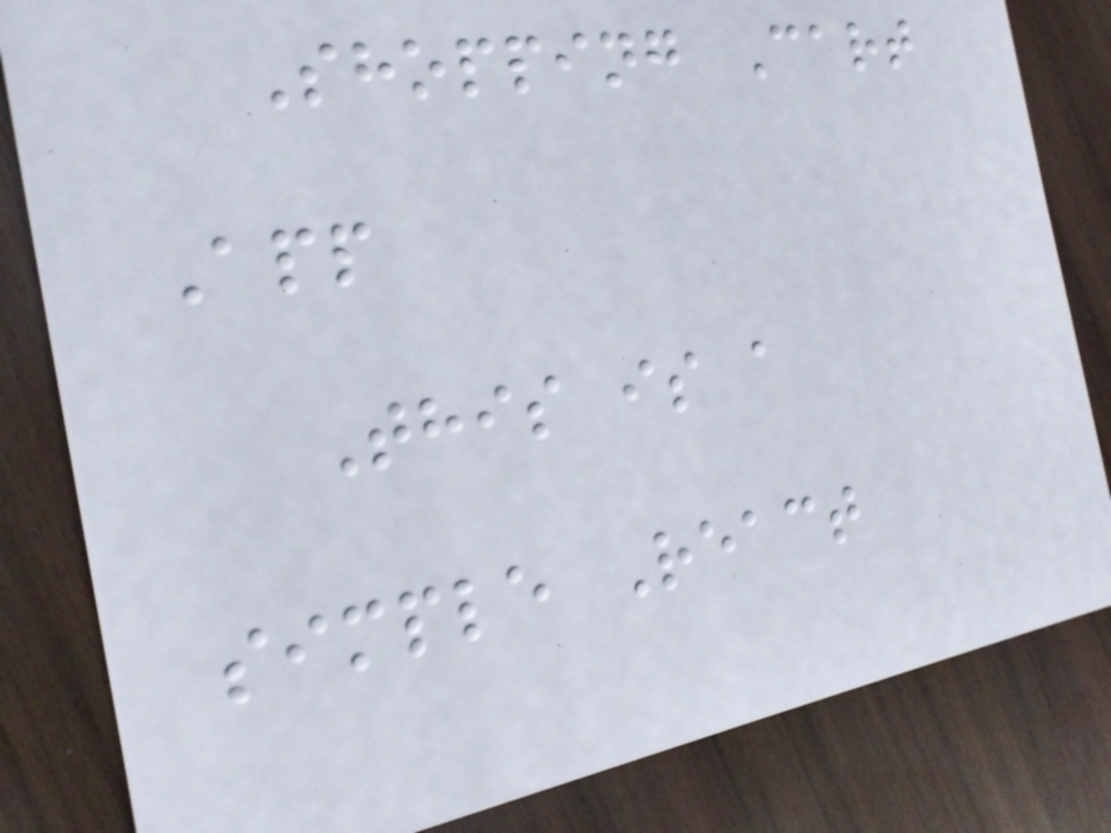Shopping Cart
App
This is a
simple React
